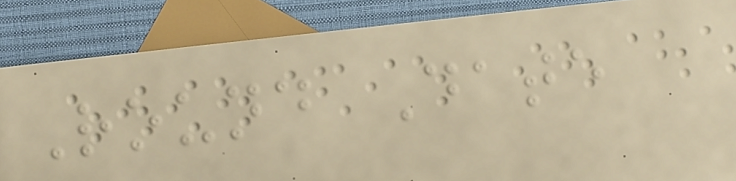Round Date
